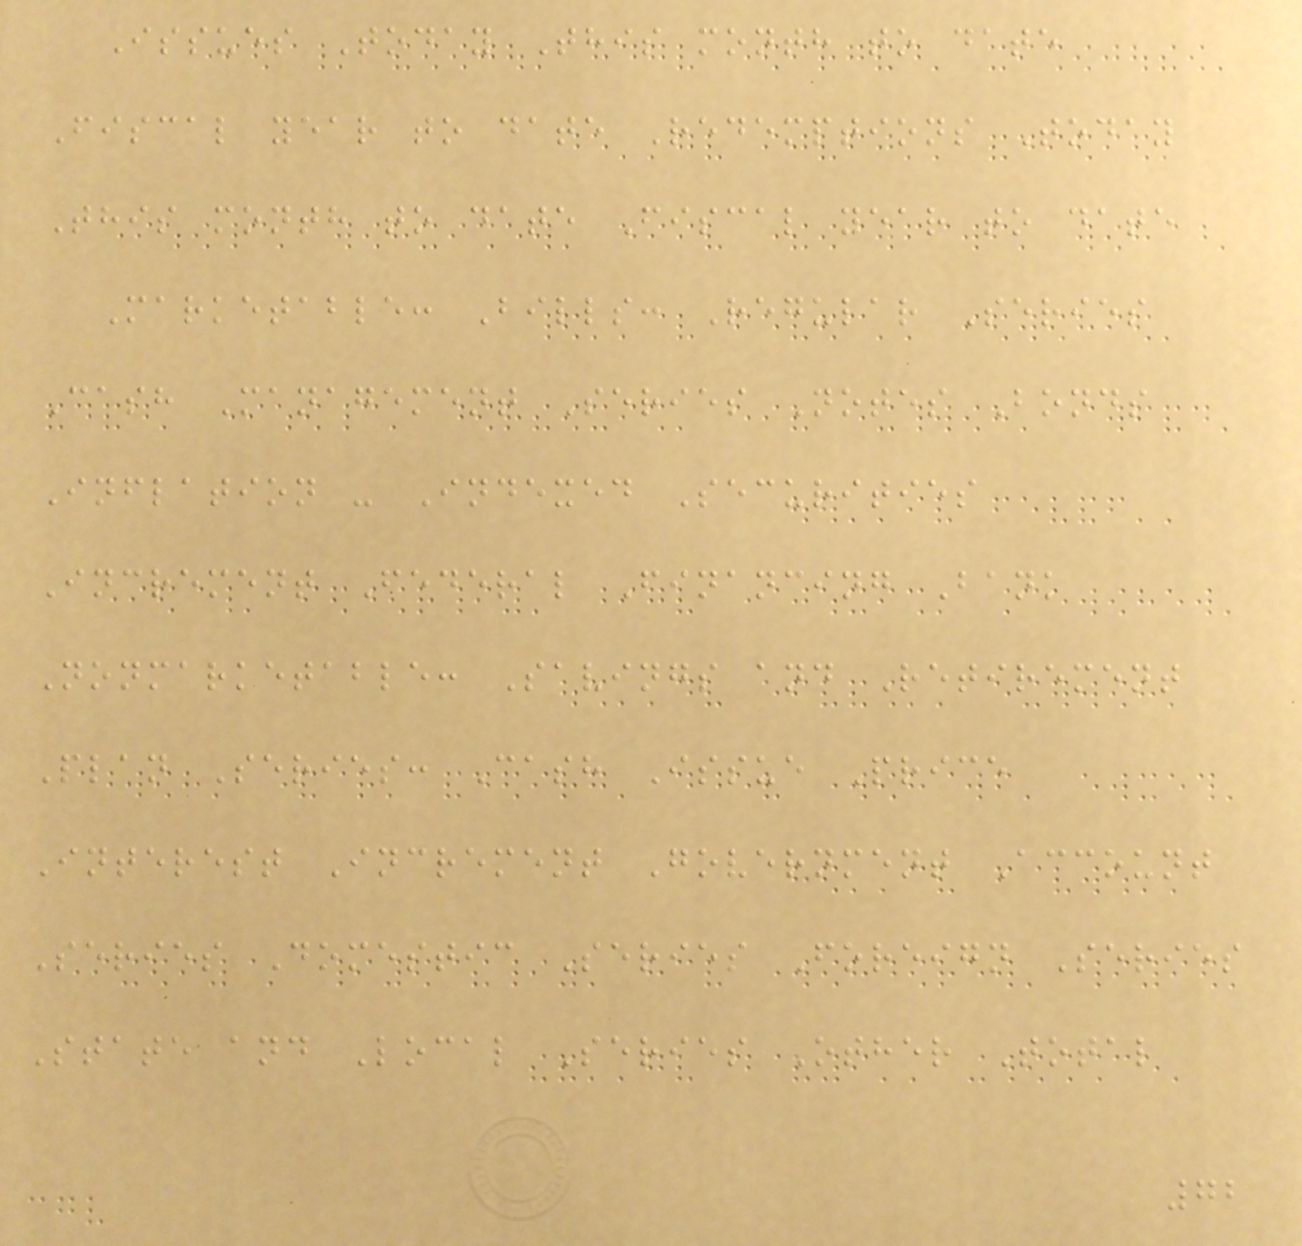Issues Today This month to date
Fiscal year to date Redemptions Today
This month to date Fiscal year to date
Marketable: Bills: Regular Series
Cash Management Series Notes Bonds
Inflation - Indexed Securities
Increment Federal Financing Bank
Nonmarketable: Savings and Retirement
Plan Series: Cash Issue Price
Interest Increment Government Account
Series Domestic Series Foreign Series
State and Local Series Other Total
72
